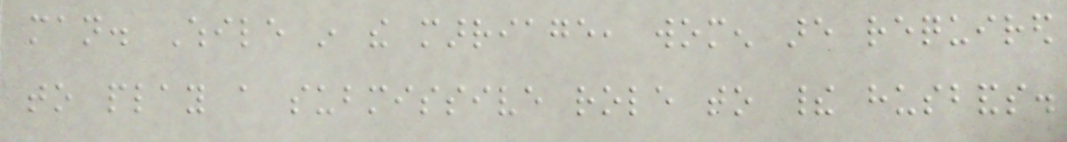man. While in the marriage, women are required
to play a submissive role to their husbands.
